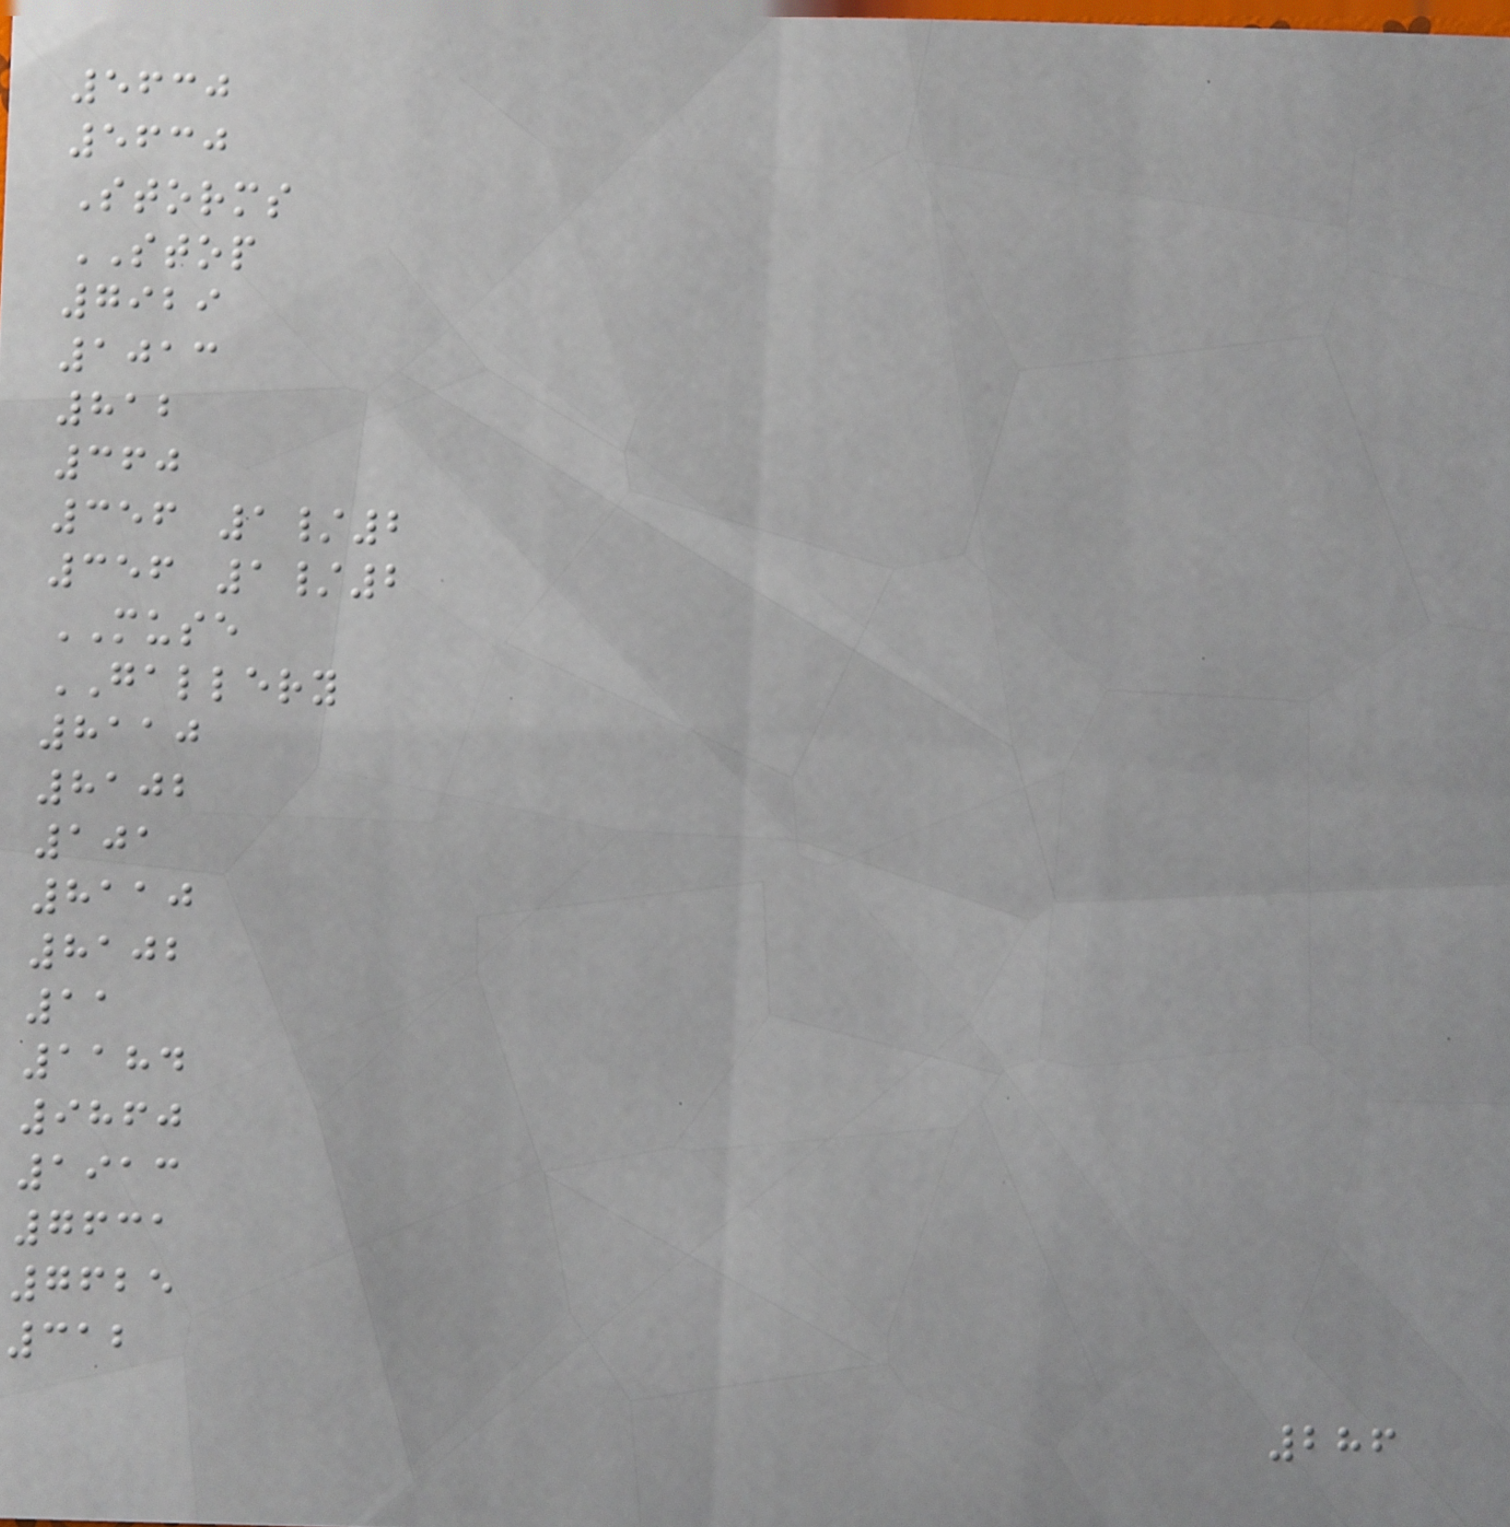5630
5630
Storms
STOP
7929
1013
812
360
356 1/2
356 1/2
MUSE
GALLERY
8110
8102
101
8110
8102
11
1184
9860
1913
7631
7625
312
286
